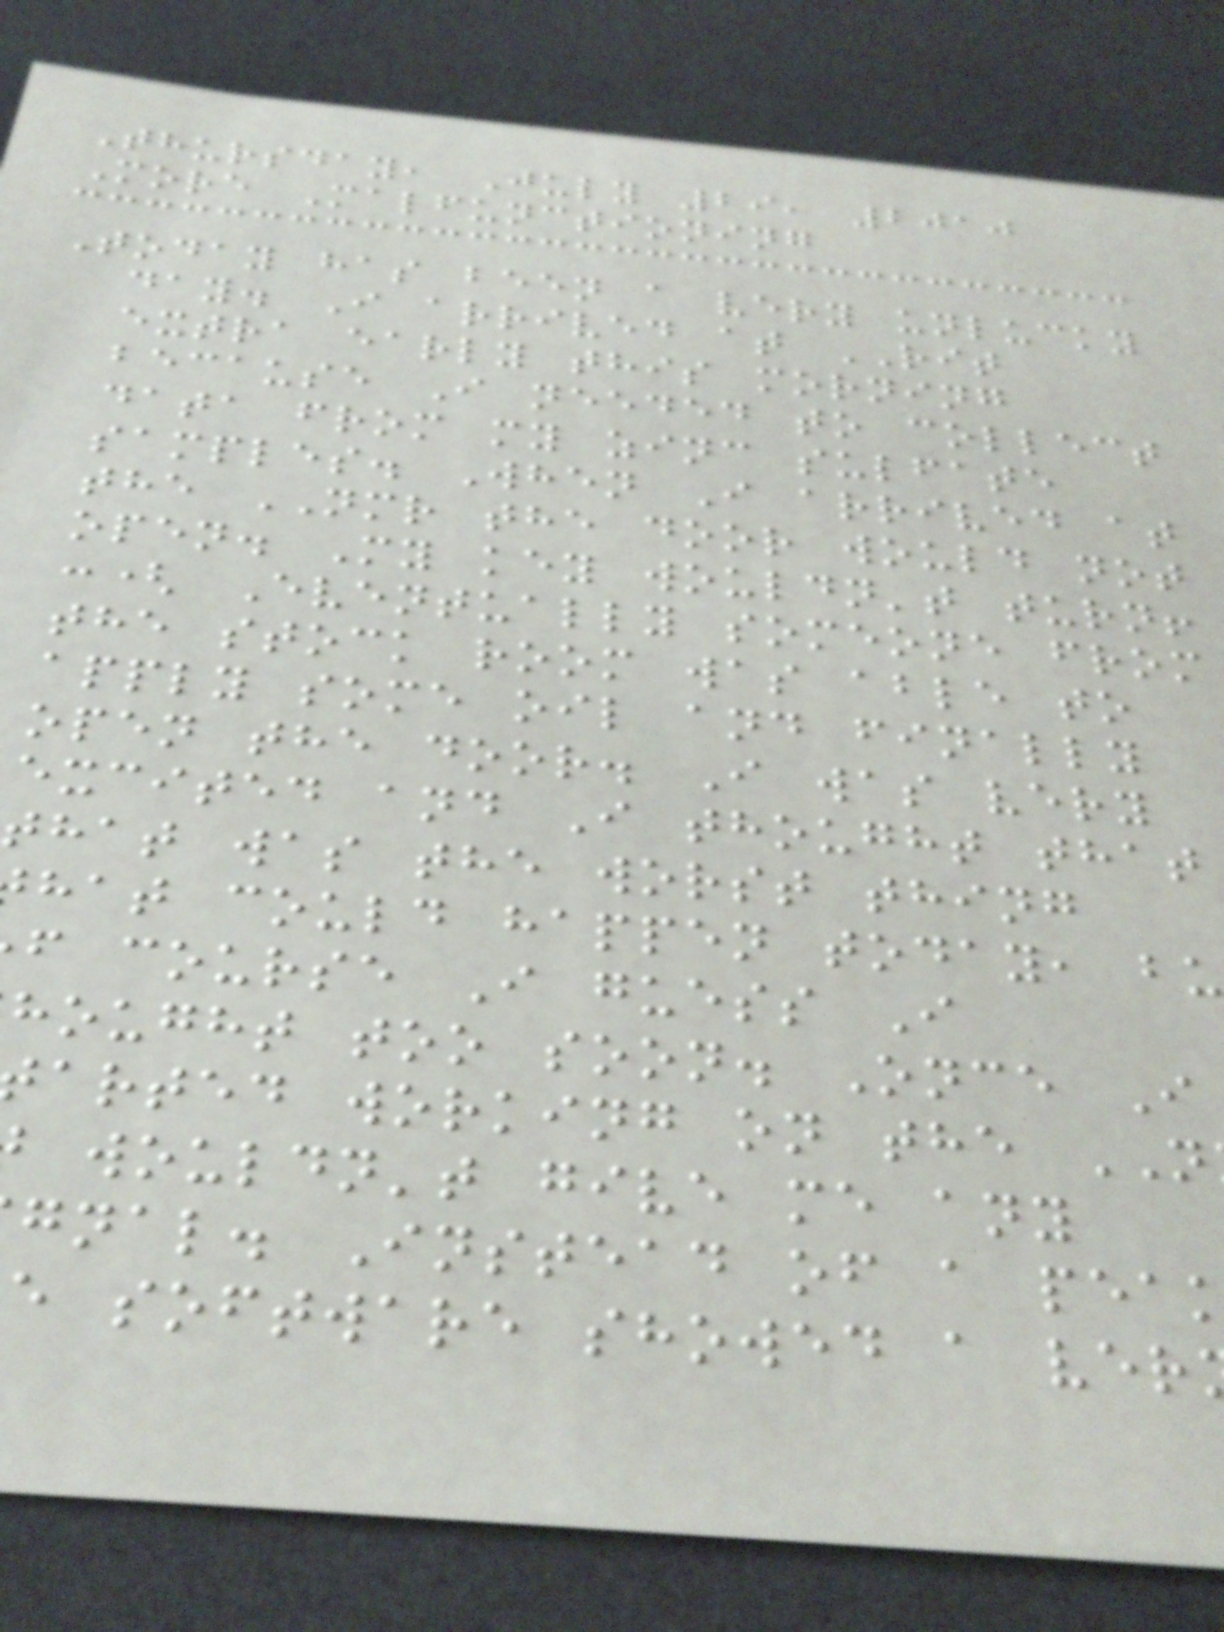Thursday, July 29, 2010
More Malfunctioning
Today has been a very unlucky
day. I arrived at RIT
extra early this morning
because I needed to collect
data from my zinc sulfate
samples. When I arrived at
the NMR the door would not
open. My key wouldn't turn!
:( Eventually someone from
the stock room was able to
apply some oil and finally
open the door. I was very
excited and I thought that
that was the worst thing
hat could happen today, bu
f course I guess I
hought too soon. Once I
arted working on the
wouldn't give me any
gnal. Instead of a pea
e software showed a ver
